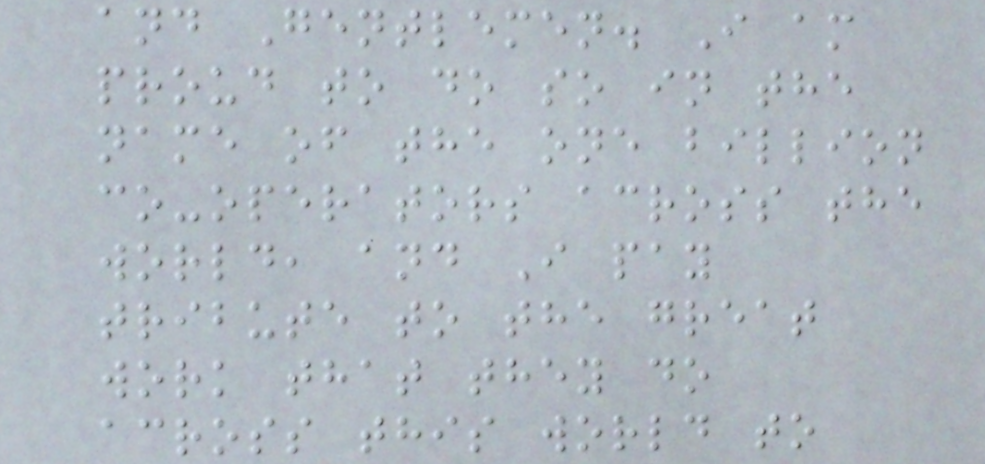and Gentlemen. I am
proud to do so in the
name of the one billion
co-operators across the
world, and I pay
tribute to the great
work that they do
across this world to
